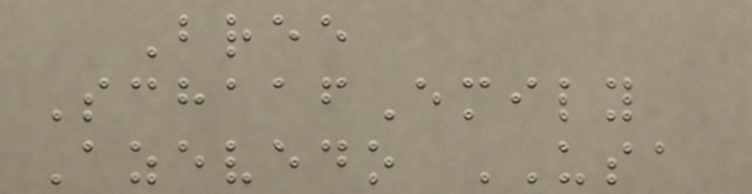Bree
SchaafEmily
Azevedo USA
